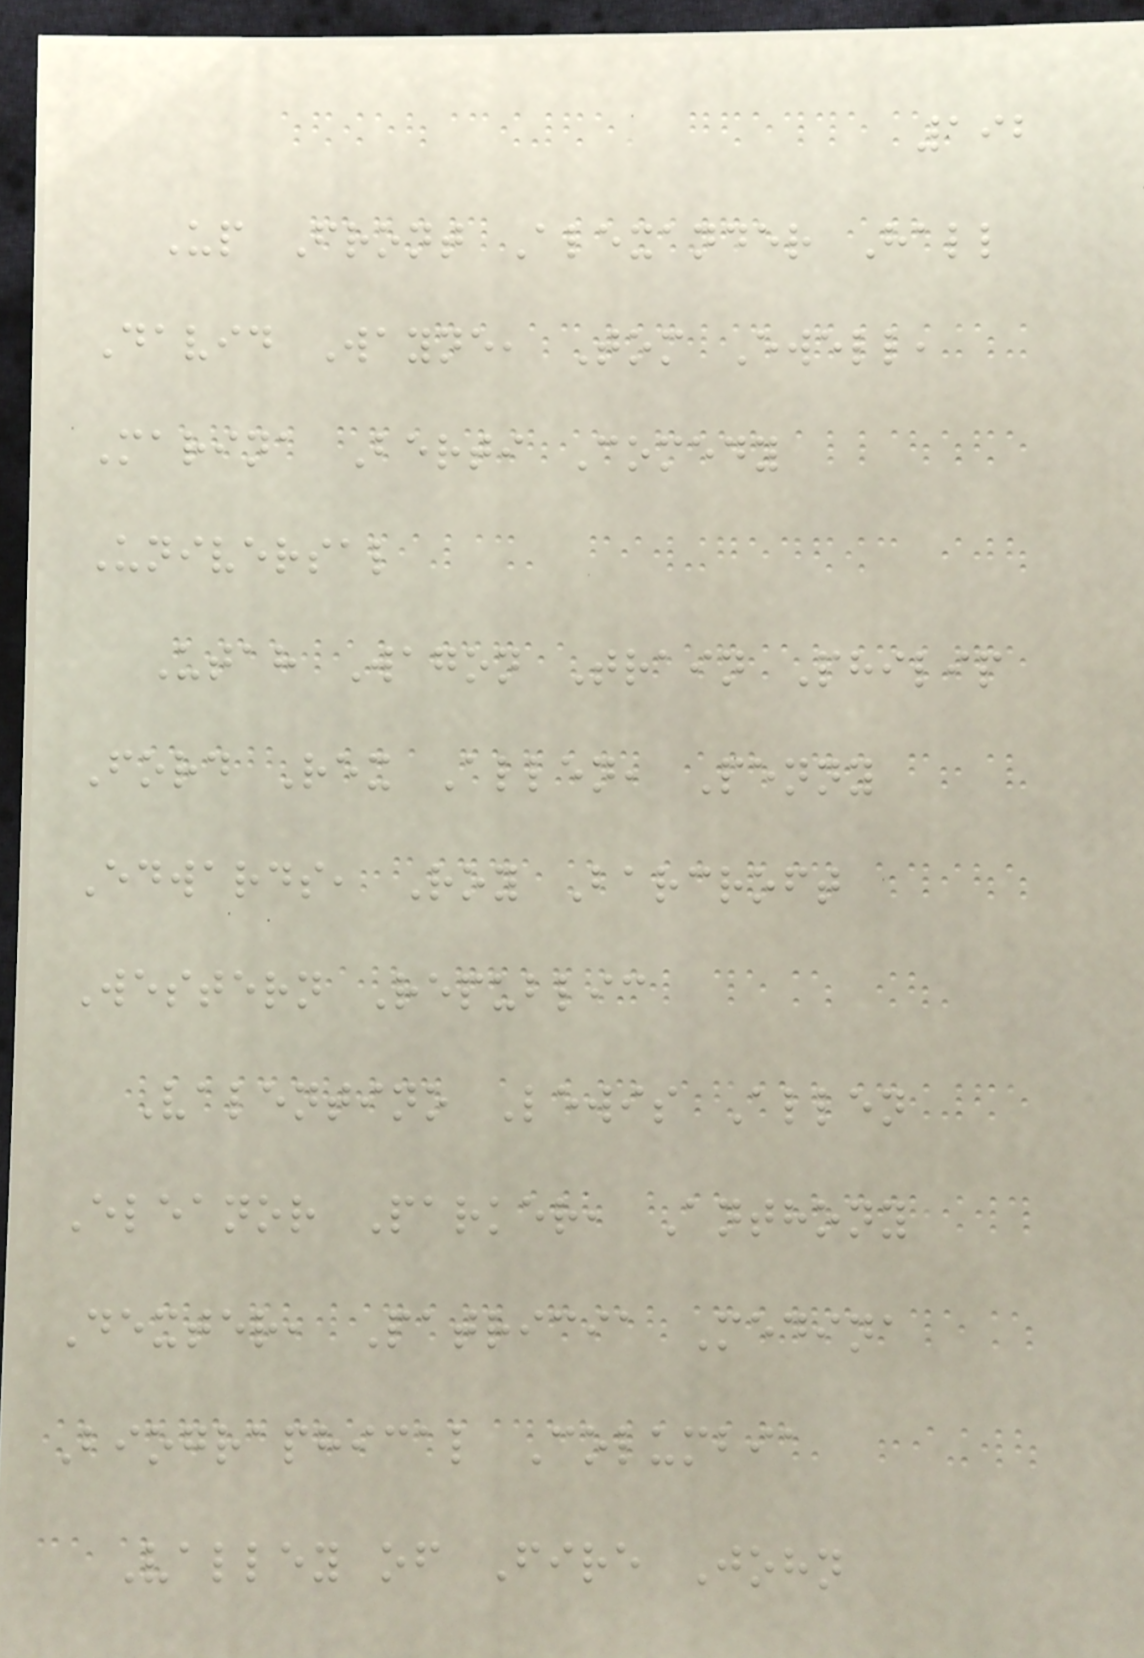192
Up Front Alexander Hall
David Wayne, Tom Ewell,
Marina Berti Comedy
Universal
Utah Wagon Train Philip
Ford Rex Allen, Penny
Edwards, Roy Barcroft
Western Republic
Valentino Lewis Allen
Eleanor Parker, Anthony
Dexter, Patricia Medina
Biographical Columbia
Valley of Fire John
